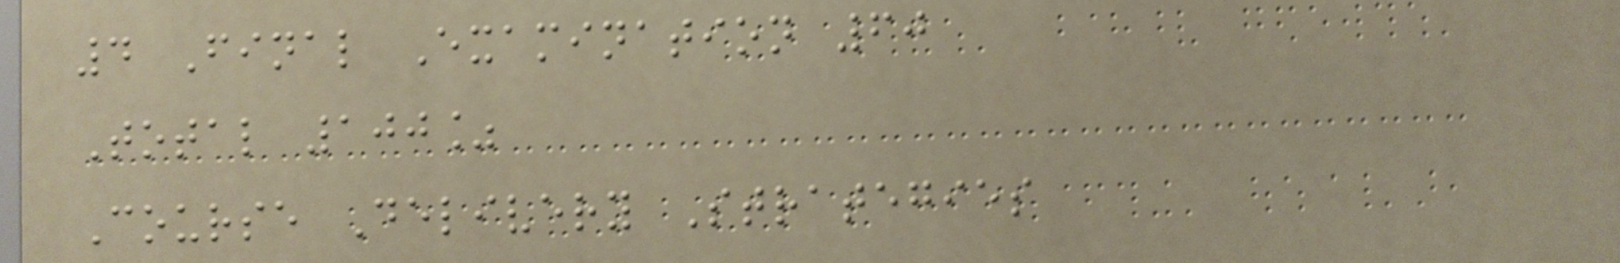4 Final Examination 60
Total 100%
Course Delivery Strategies
